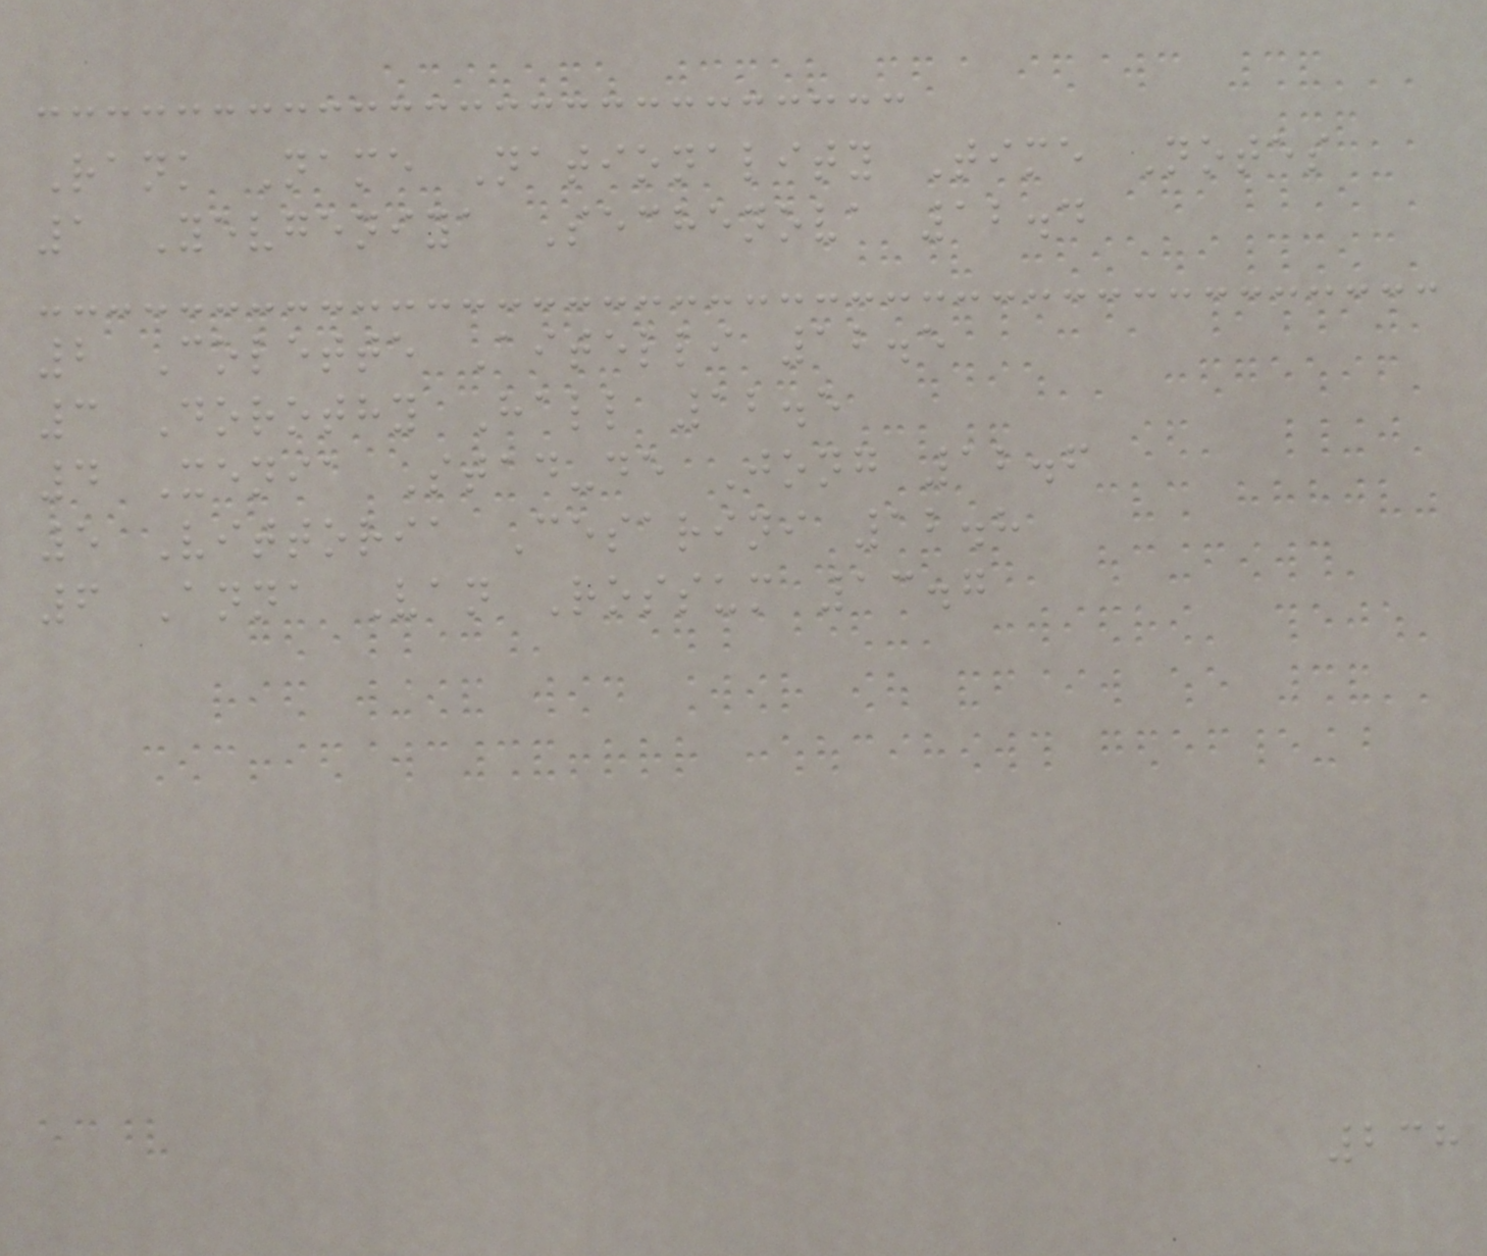Rank Name Nationality Time Notes
1 Yevgeniya Sechenova 12.4
2 Colette Aitelli 12.5
3 Dorothy Hall 12.5
4 Xenia Stad-de Jong 12.6
5 Vittoria Cesarini 12.8
6 Anna Van Rossum 13.7
238
